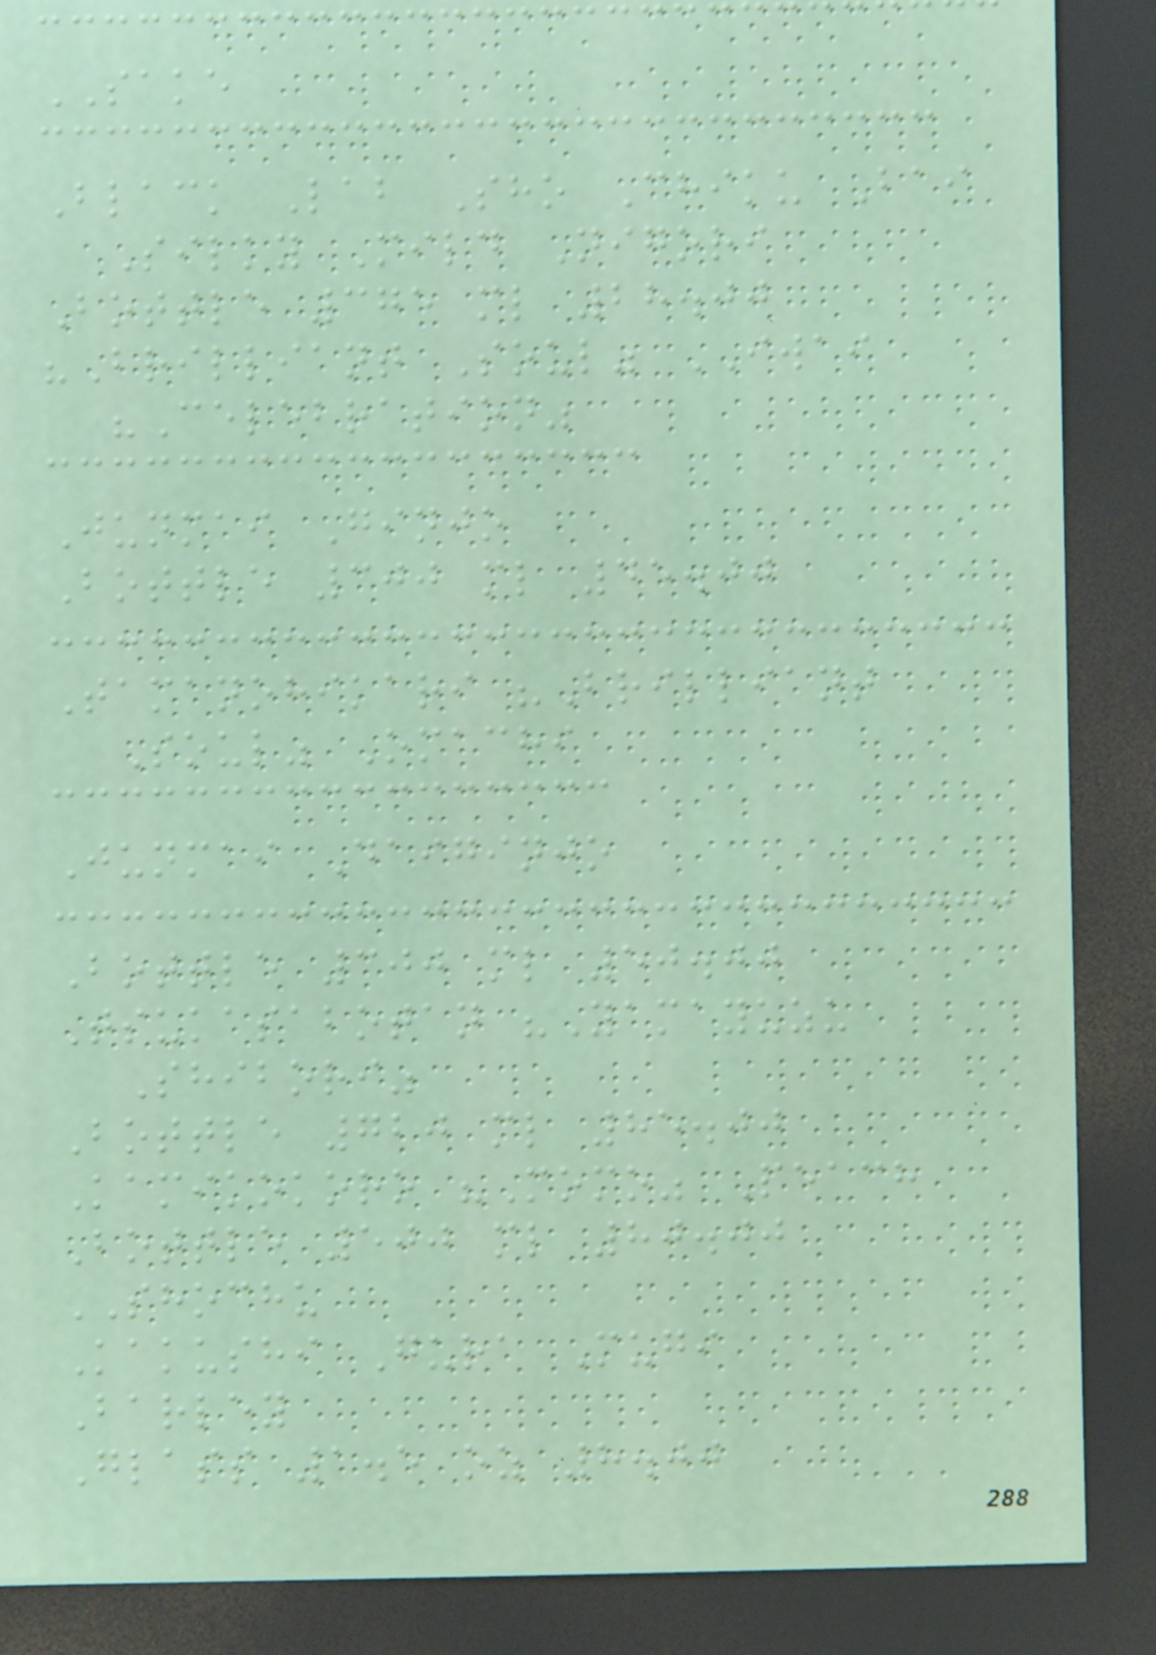SAKE
Black Lab Sho Chiku Bai
Silky Mild Nigori
Bottle 375 ml 28.00
"Brilliant Soul" IWAI
"Celebration"
Junmai Ginjo
Bottle 300 ml 45.00
Tamanohikari "Brilliant
Soul" Omachi
Junmai Daiginjo
Bottle 300 ml 50.00
Tsukasabotan "Yamayuzu
Shibori"
Bottle 720 ml 85.00
Kamikokoro "Momo" Peach
Bottle 500 ml 80.00
SHOCHU
Kakushi Gura Mugi
Barley
Glass 1.5 oz 8.00
